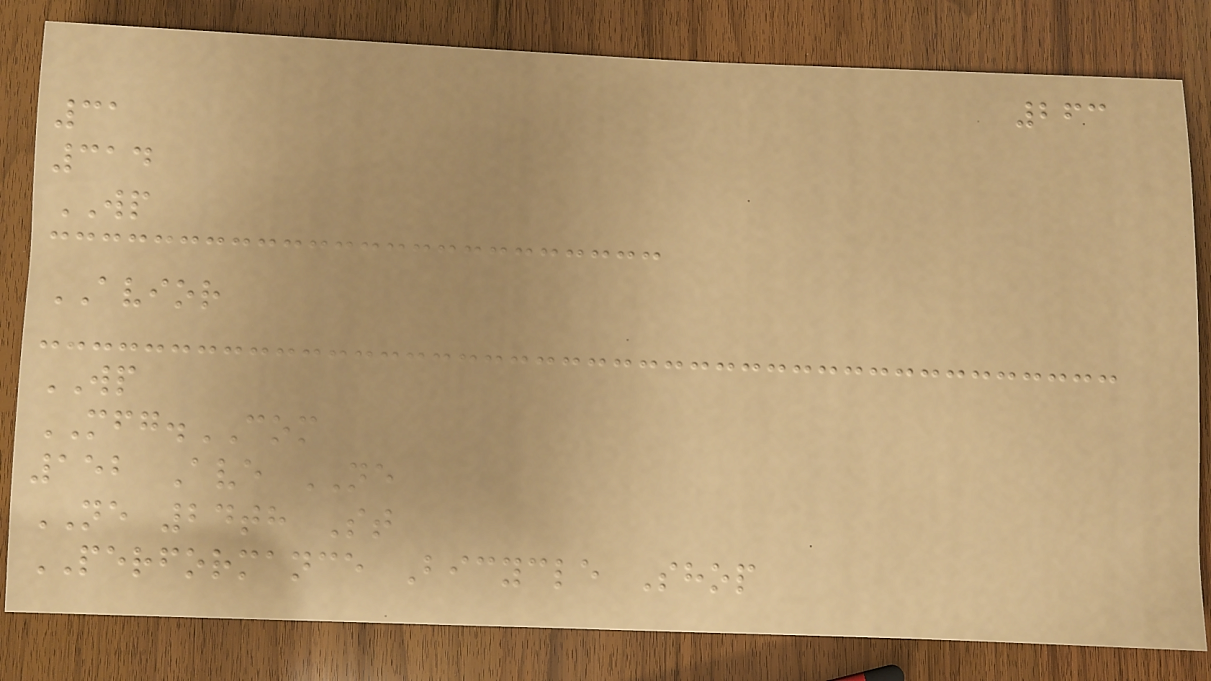263
31
314
WP
AVIOR
WP
MFG.COM
152 Ave NE
NE 24th St
PERFORMANCE Bicycle Shop
